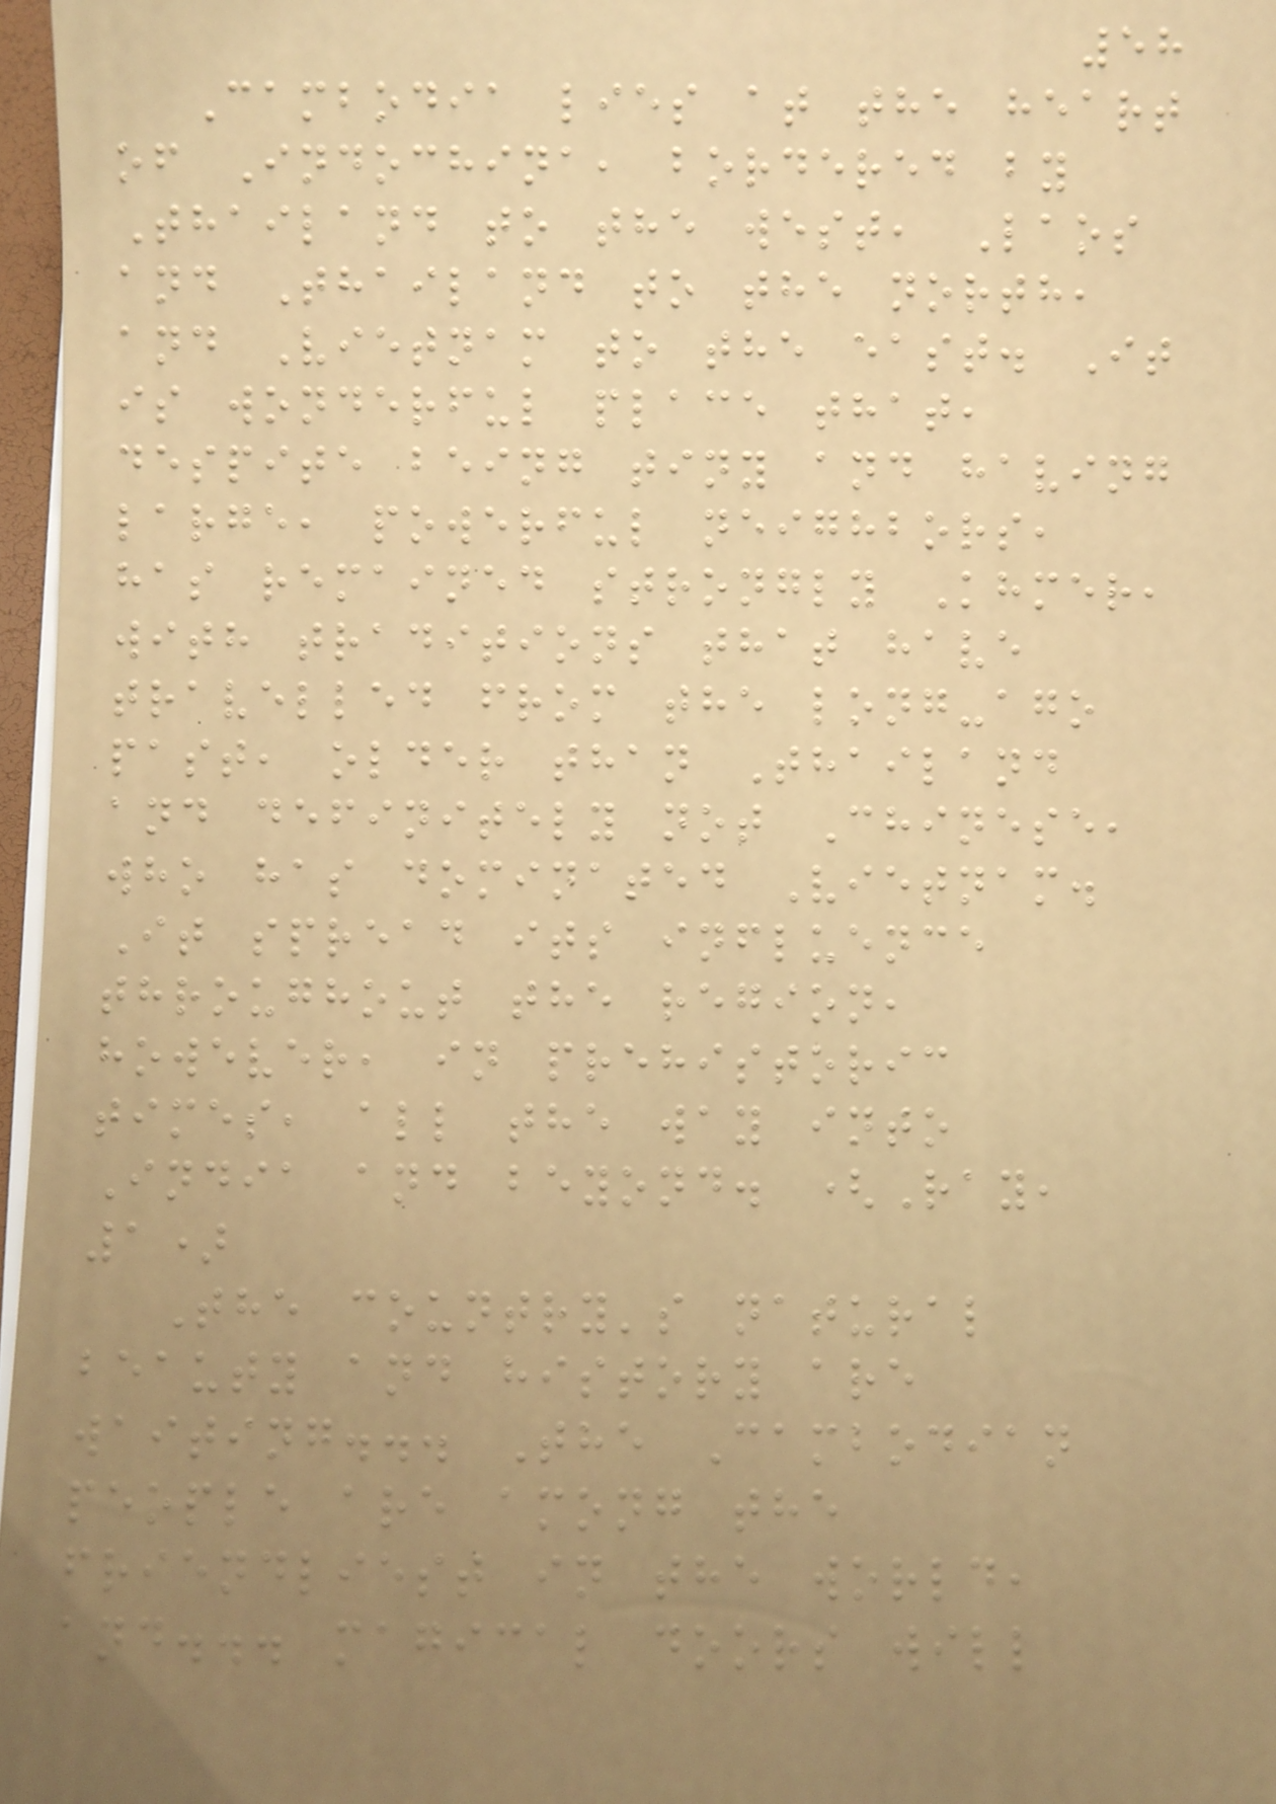58
Cambodia lies at the heart
of Indochina, bordered by
Thailand to the west, Laos
and Thailand to the north,
and Vietnam to the east. It
is wonderful place that,
despite being tiny and having
large, powerful neighbors,
has remained strongly Khmer,
with traditions that have
travelled from the long-ago
past, older than Thailand
and definitely not Chinese,
who has dominated Vietnam.
It spread its influence
throughout the region,
however, in prehistoric
times, all the way into
India and beyond. (Ray,
1)
The country's natural
beauty and history are
waiting... The Cambodian
people are among the
friendliest in the world,
and... magical doors will
